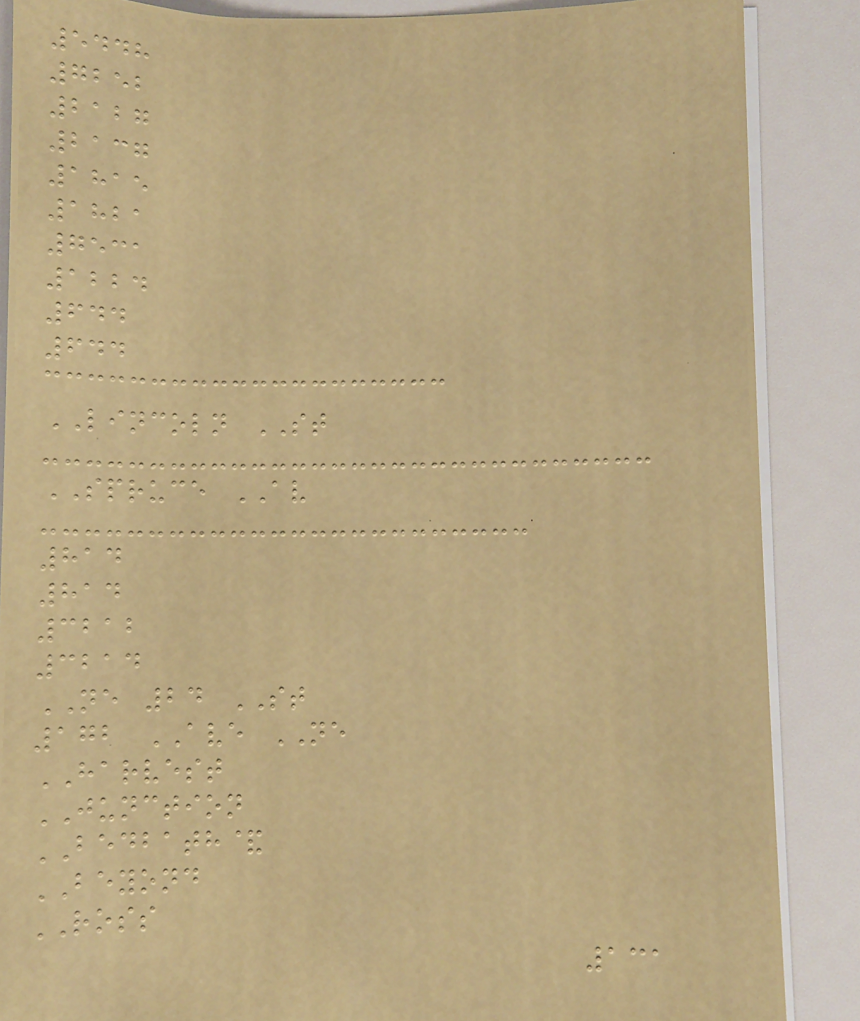5448
7252
2127
2137
1815
1821
7531
1224
644
644
LINCOLN ST
SPRUCE AV
814
814
3212
3214
NE 24 ST
172 AVE NE
HARVEST
JUNCTION
BEDBATH&
BEYOND
ROSS
131
